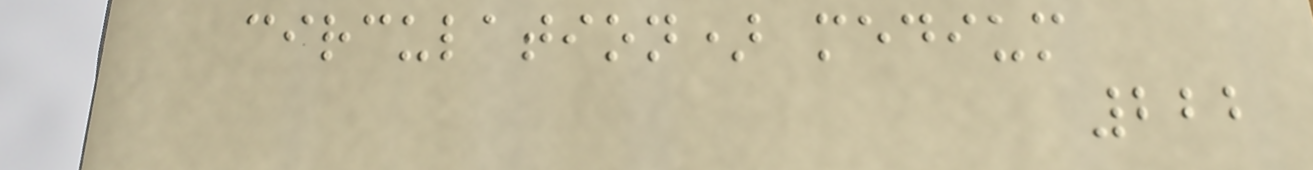circulation) medium
222
